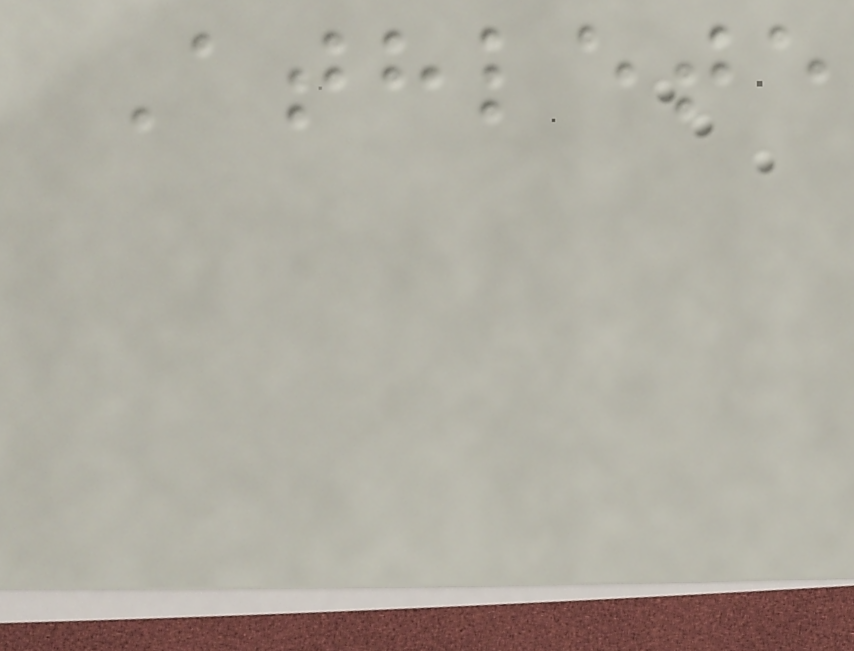Athlete
